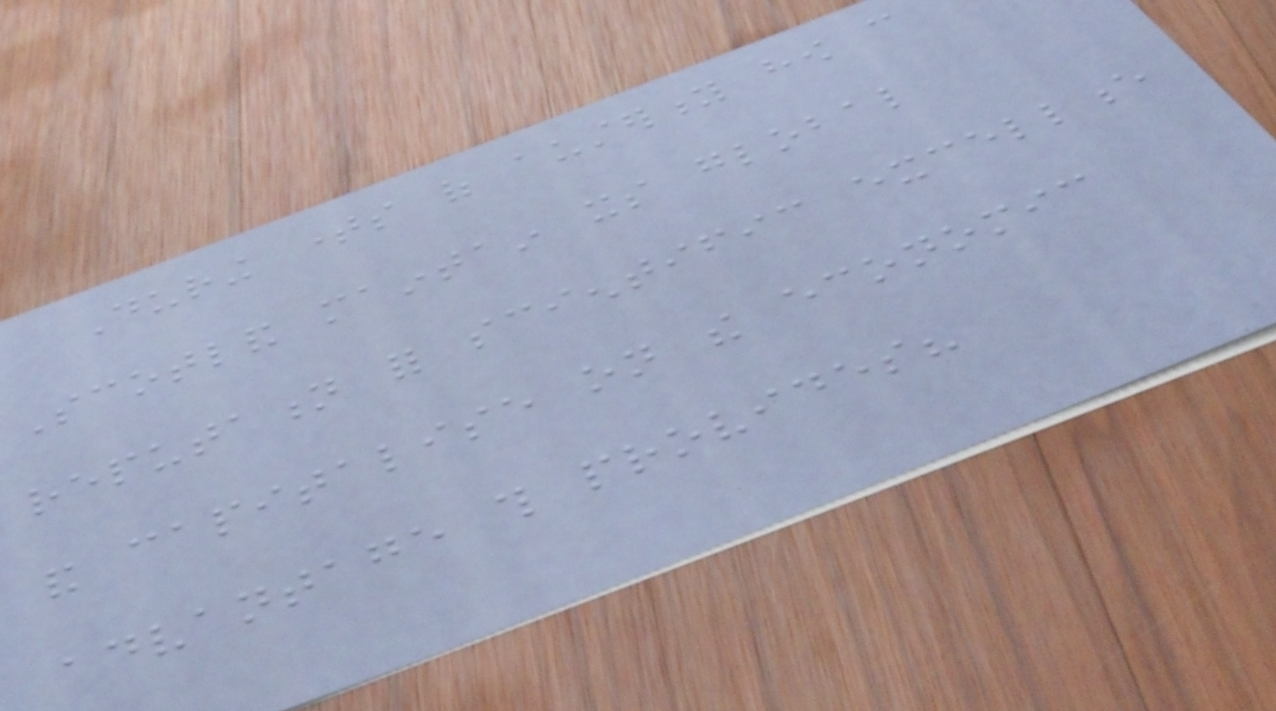During times of austerity how can
Scotland maintain its global
reputation for scientific excellence
and capitalise on the economic
advantage this provides?
